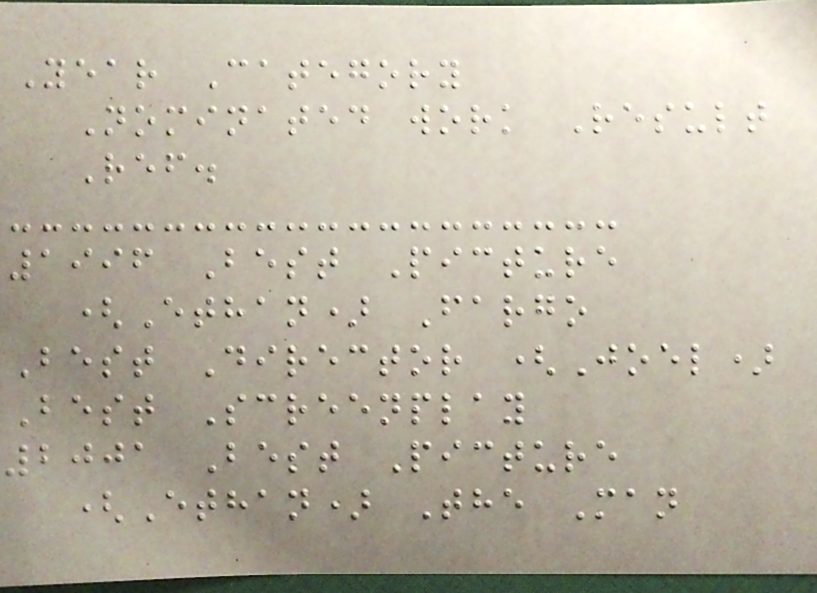Year Category
Nominated work Result
Ref.
1996 Best Picture
(Ethan) Fargo
Best Director (Joel)
Best Screenplay
2001 Best Picture
(Ethan) The Man
